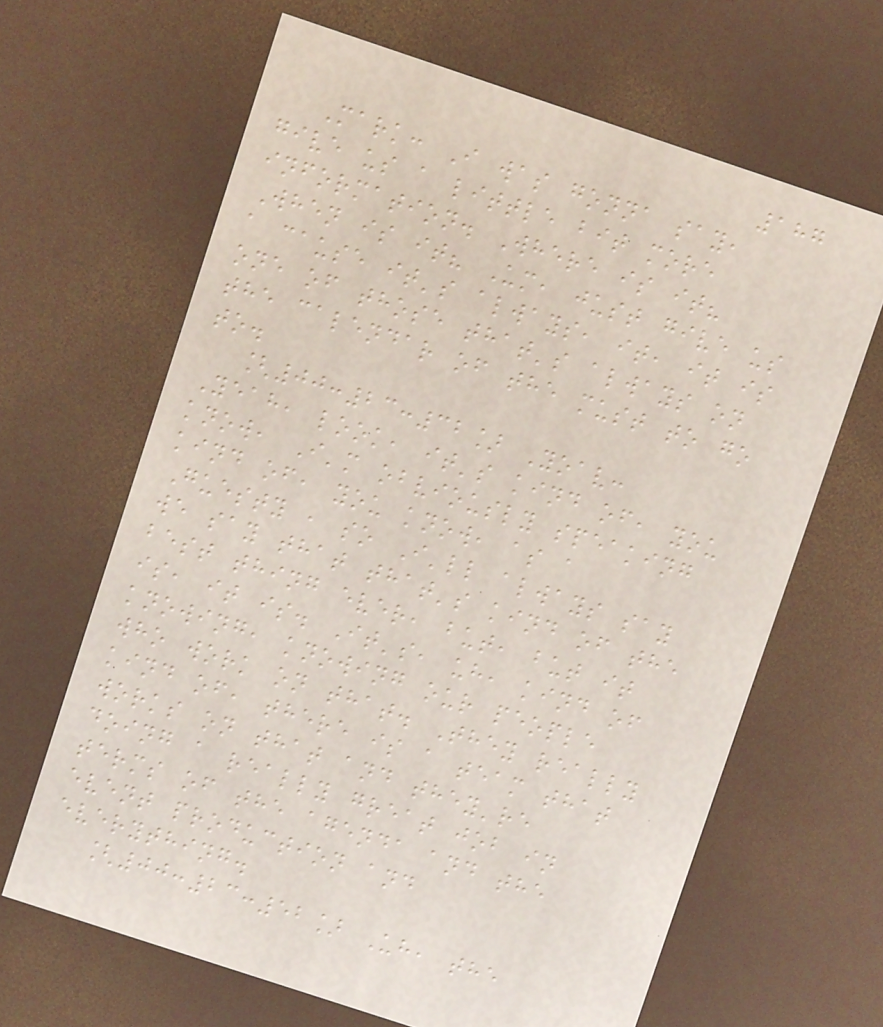187
Mark: I was gonna say,
give us a little bit more
information. Where is it?
When is it? Um, just give us
a cause it's always, it, it is
one of those that's always on
the calendar of the must to go
to.
[00:23:32] Yoav:
Yeah, look, it's kind of, you
know, I'm obviously speaking
kind of, you know, as a
Guesty , so I'll always say
we say that that's kind of the
best thing ever, but, but it
is, it is. It's, uh, kind of
knowing, knowing our people
who work on that. They really
kind of, there is a team that
works on that and they're
doing a really great job in
terms of the agenda and the
event production and
everything.
[00:23:52] Uh, the
